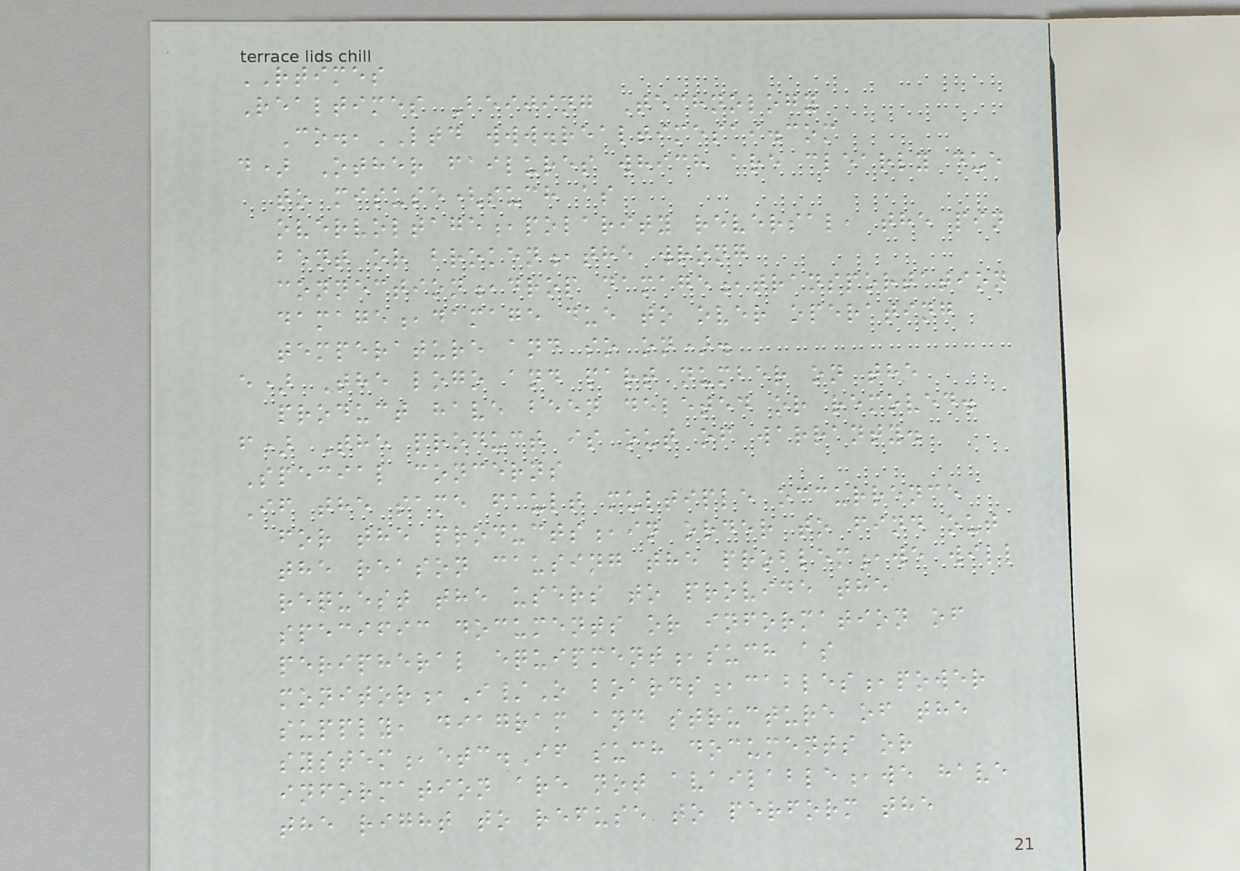RTIMES
Realtimes Beijing Technology
Co.,LTD www.realtimesai.com
d) Other failures which are clearly due
to misuse(such as
overvoltage,polarity reversal, the pin
bent or broken,the wrong
connection,drop damage,transportation
damage,damage due to over operating
temperature and so on).
e) The logo and part number on the
product have been deleted or removed.
f) The product is out of warranty.
Special concerns
If the same fault multiple occurrence
for the products,in order to find out
the reason causing the problem,we will
request the users to provide the
specific documents or information of
peripheral equipment,such as
monitor,I/O boards,cables,power
supply, diagram and structure of the
system,etc.If such documents or
information are not available,we have
the right to refuse to perform the
